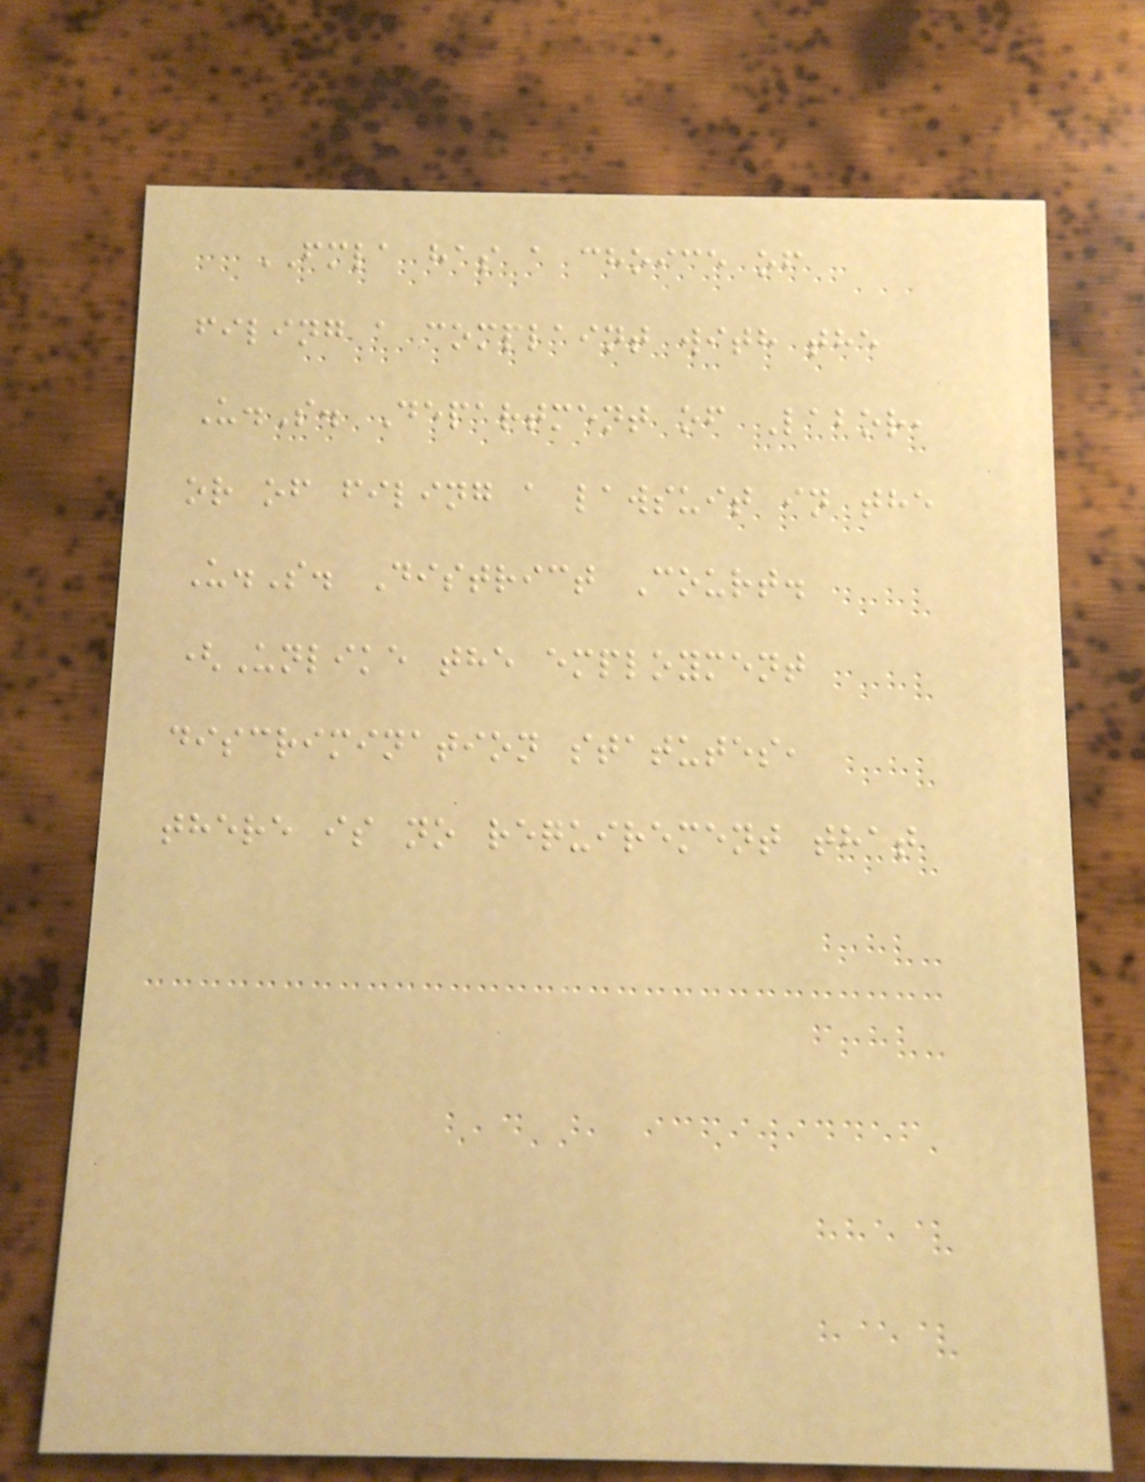FMLA has a choice of
filing a complaint with the
U.S. Department of Labor,
or of filing a lawsuit in the
U.S. District Court.
(Unlike the employment
discrimination statutes,
there is no requirement that
